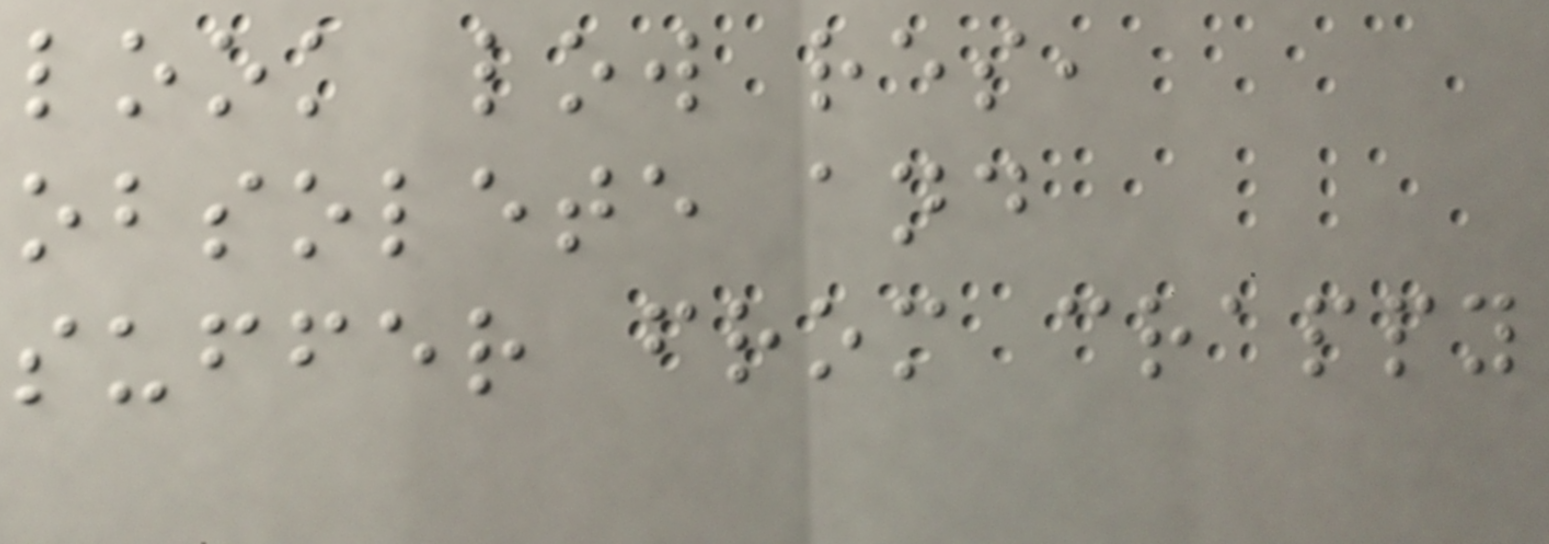look low res,
obsolete and
suffer from crappy
